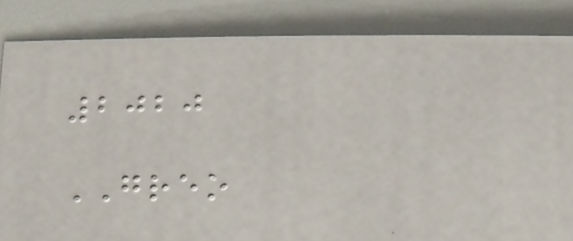2020
GREO
